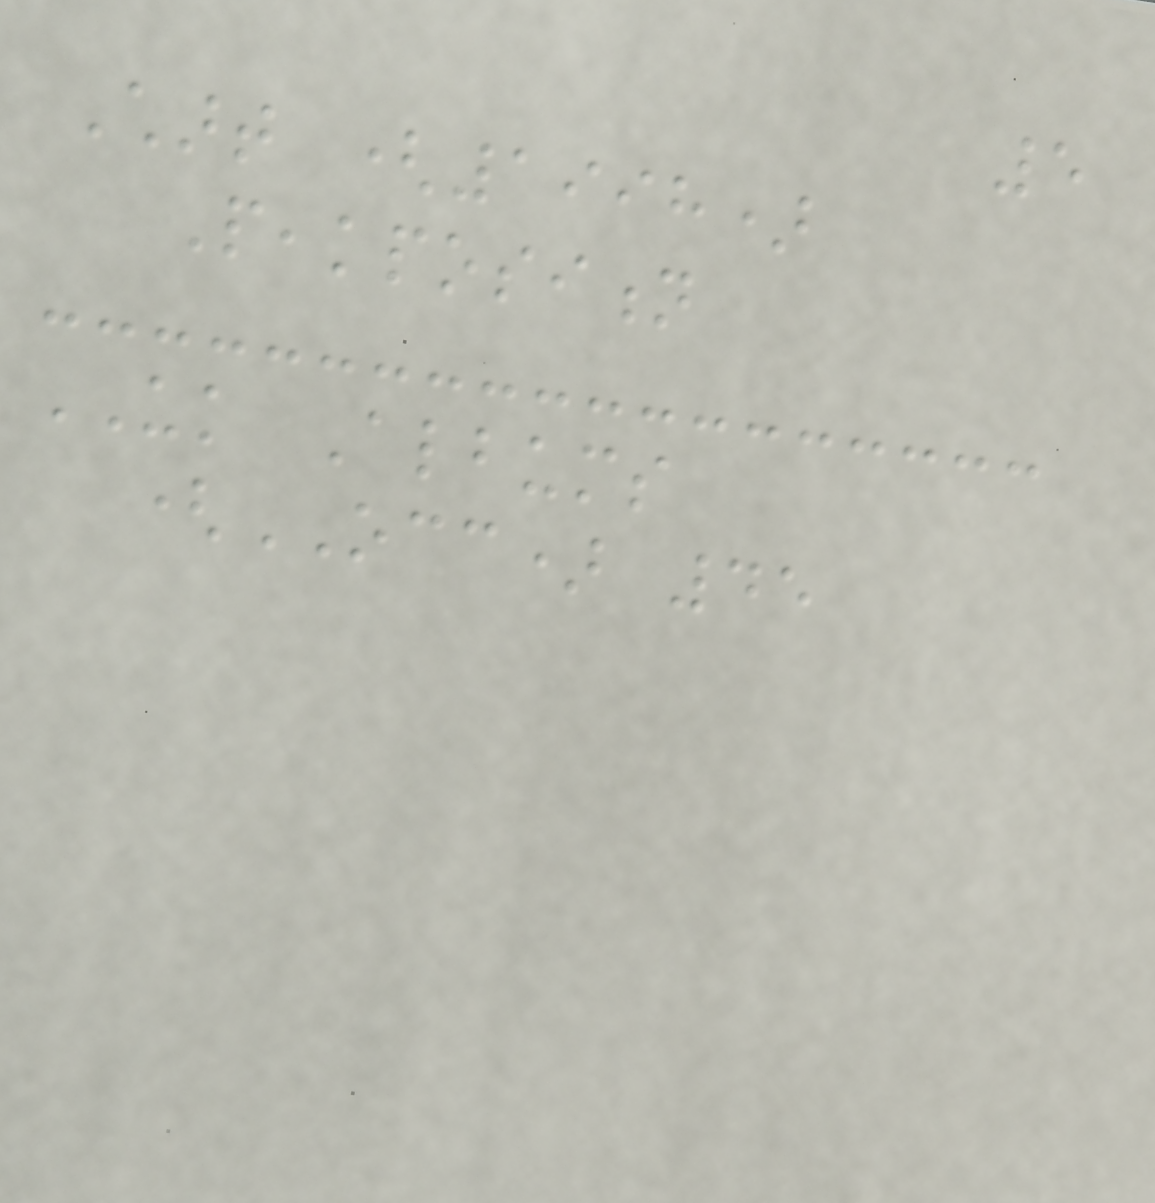5
Chart (1998)
Peakposition
UK Albums
(OCC) 45
